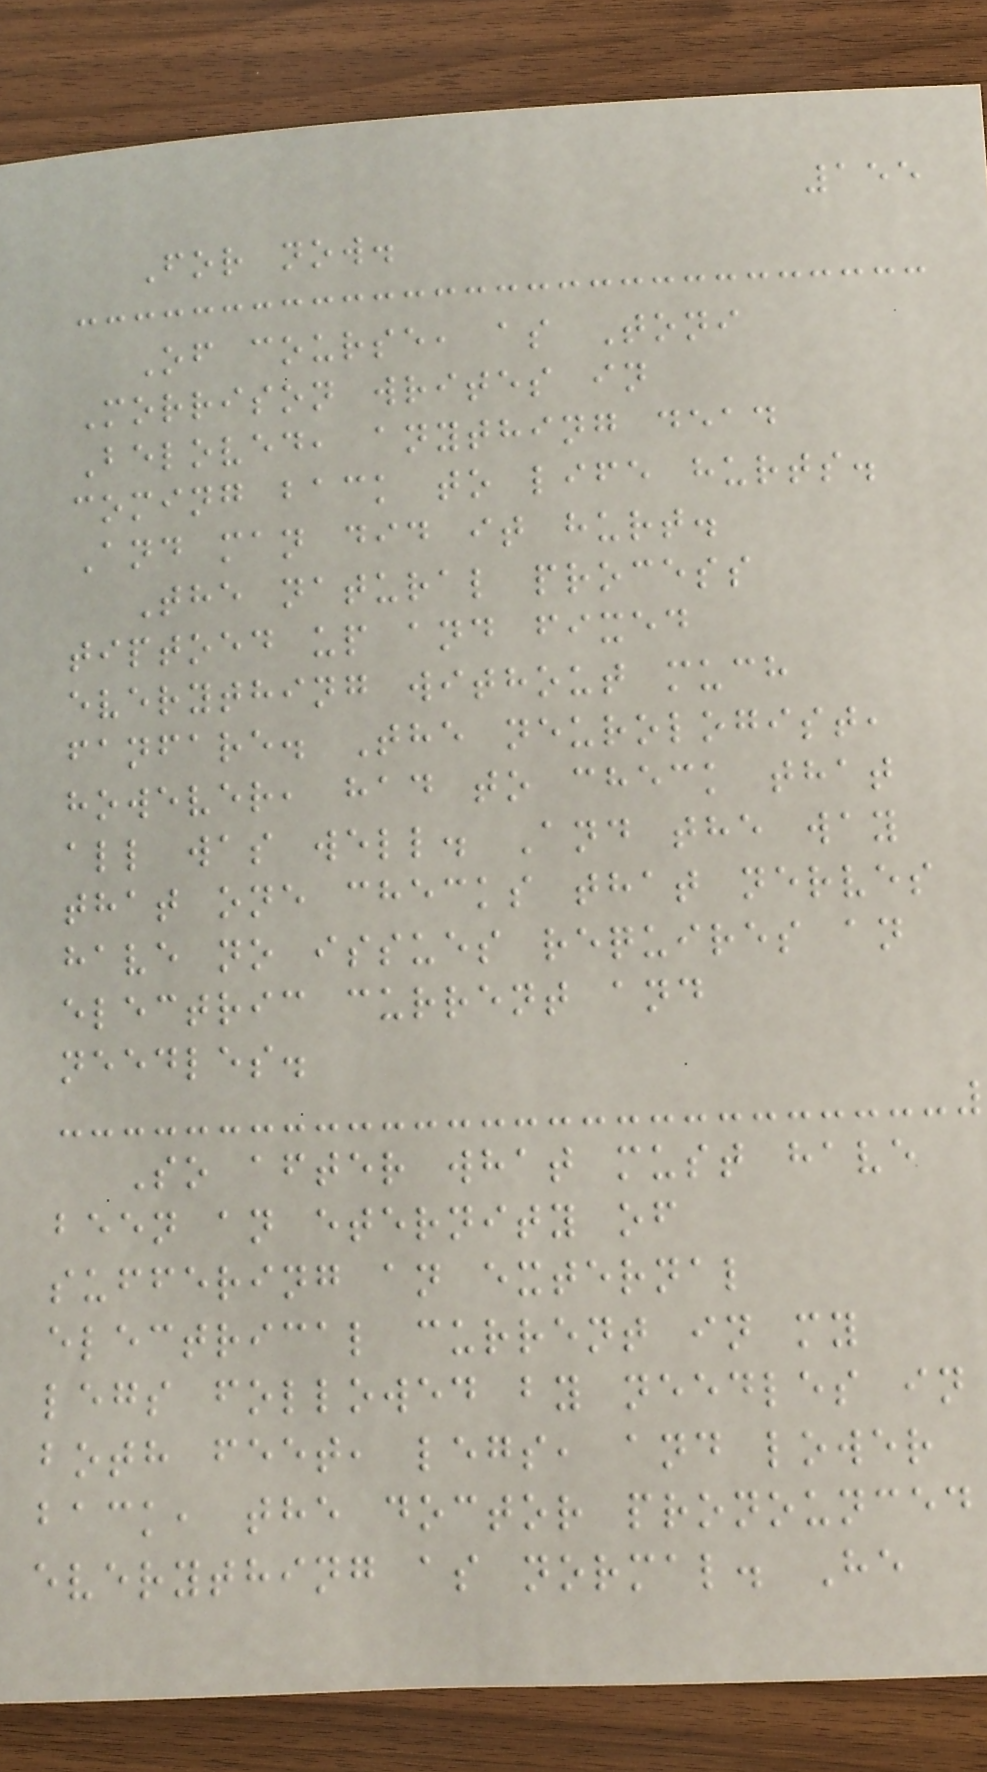155
For now.
Of course, as Toni
Morrison writes in
Beloved, anything dead
coming back to life hurts.
And man did it hurt.
The natural process
tiptoed up and fixed
everything without much
fanfare. The neurologist,
however, had to check that
all was well. And the way
that one checks that nerves
have no issues requires an
electric current and
needles.
So after what must have
been an eternity of
suffering an external
electrical current in my
legs followed by needles in
both feet, legs, and lower
back, the doctor pronounced
everything as normal. He
